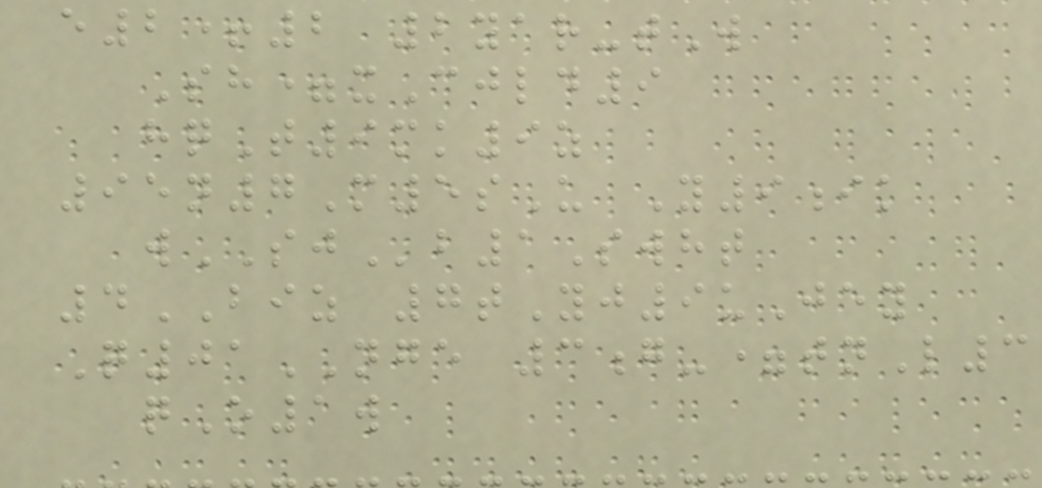e2+2 2yar-tW
Sh=xCjld9
hqT9mk9z
95n7M5sU Y9ik
wSJb1Swht
4BIZ 7tYj9uJey
Q01NGE 3g-=tnL3
qO1w
